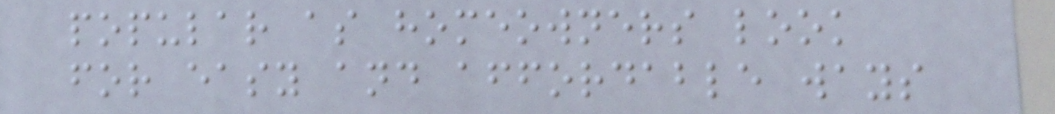popular as homeowners look
for easy and affordable ways
